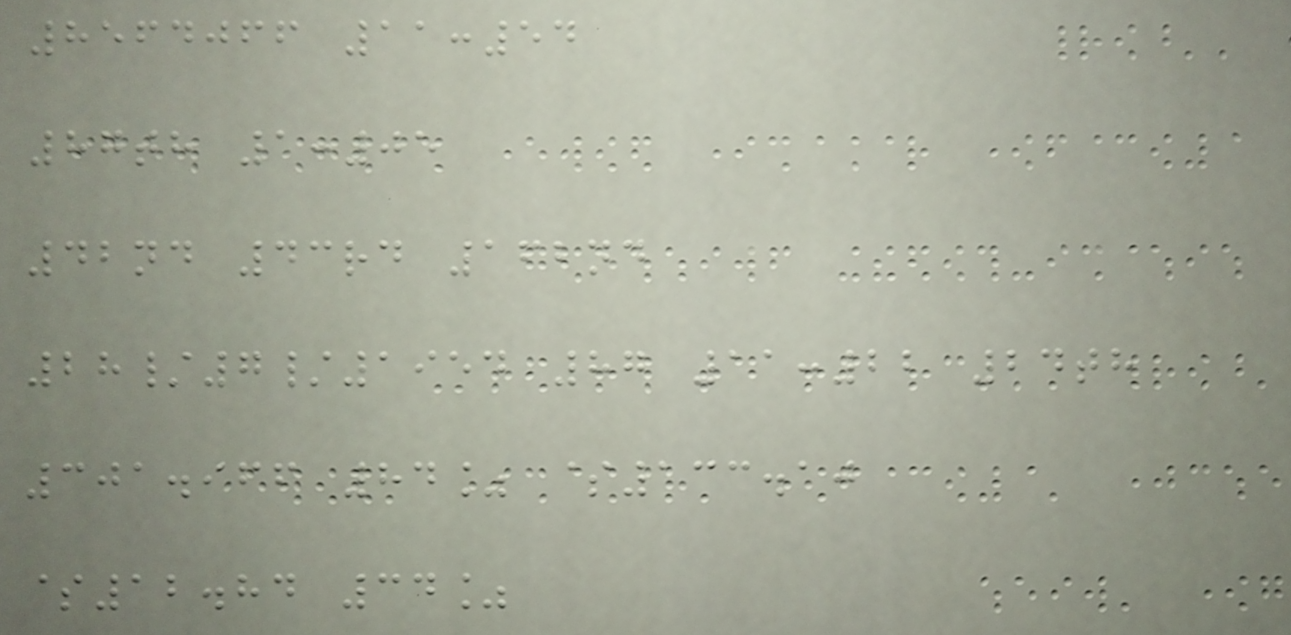8564066 11:54
87th 1:05
42nd 43rd 162nd
28/7/1954 87 11:22 24th
301.966 84% $133.10
$12.84 34%
